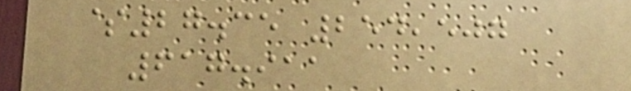$27.35 254,507
617.911
